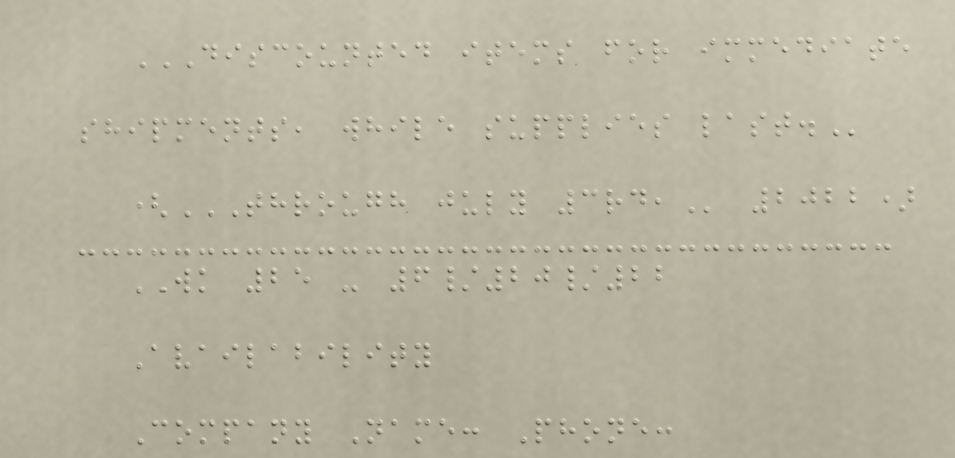DISCOUNTED ITEMS FOR IMMEDIATE
SHIPMENTS, WHILE SUPPLIES LAST.
(THROUGH JULY 3RD, 2022)
WK 25 - 6/20/22
Availability
Company Name: Phone:
